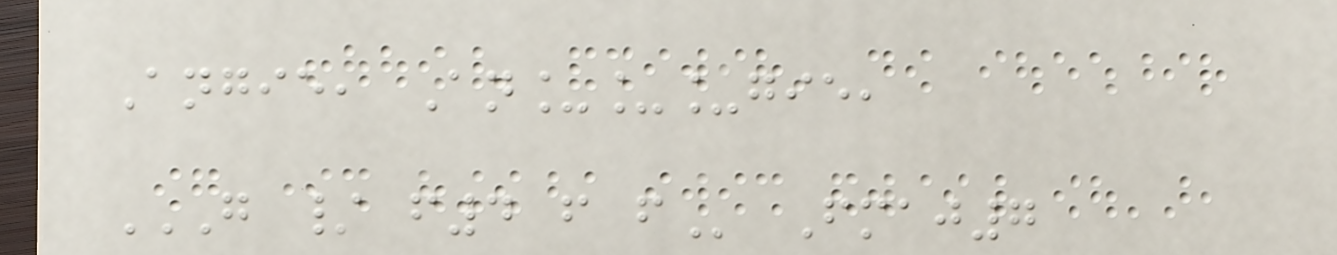Angie, An___gie,
G / F4 F F Fmaj7
